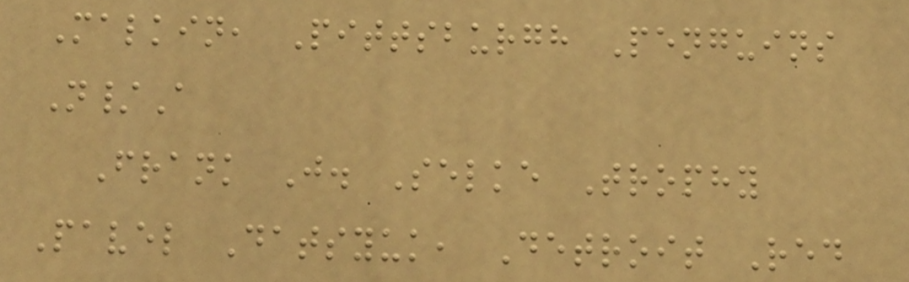Malkin, Pittsburgh Penguins
N/A
Frank J. Selke Trophy
Pavel Datsyuk, Detroit Red
